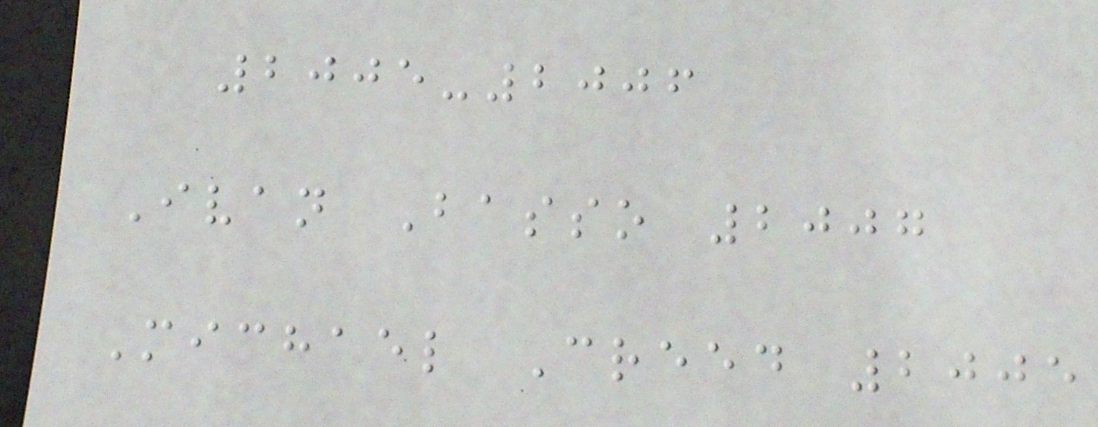2005-2006
Ivan Basso 2007
Michael Creed 2005
